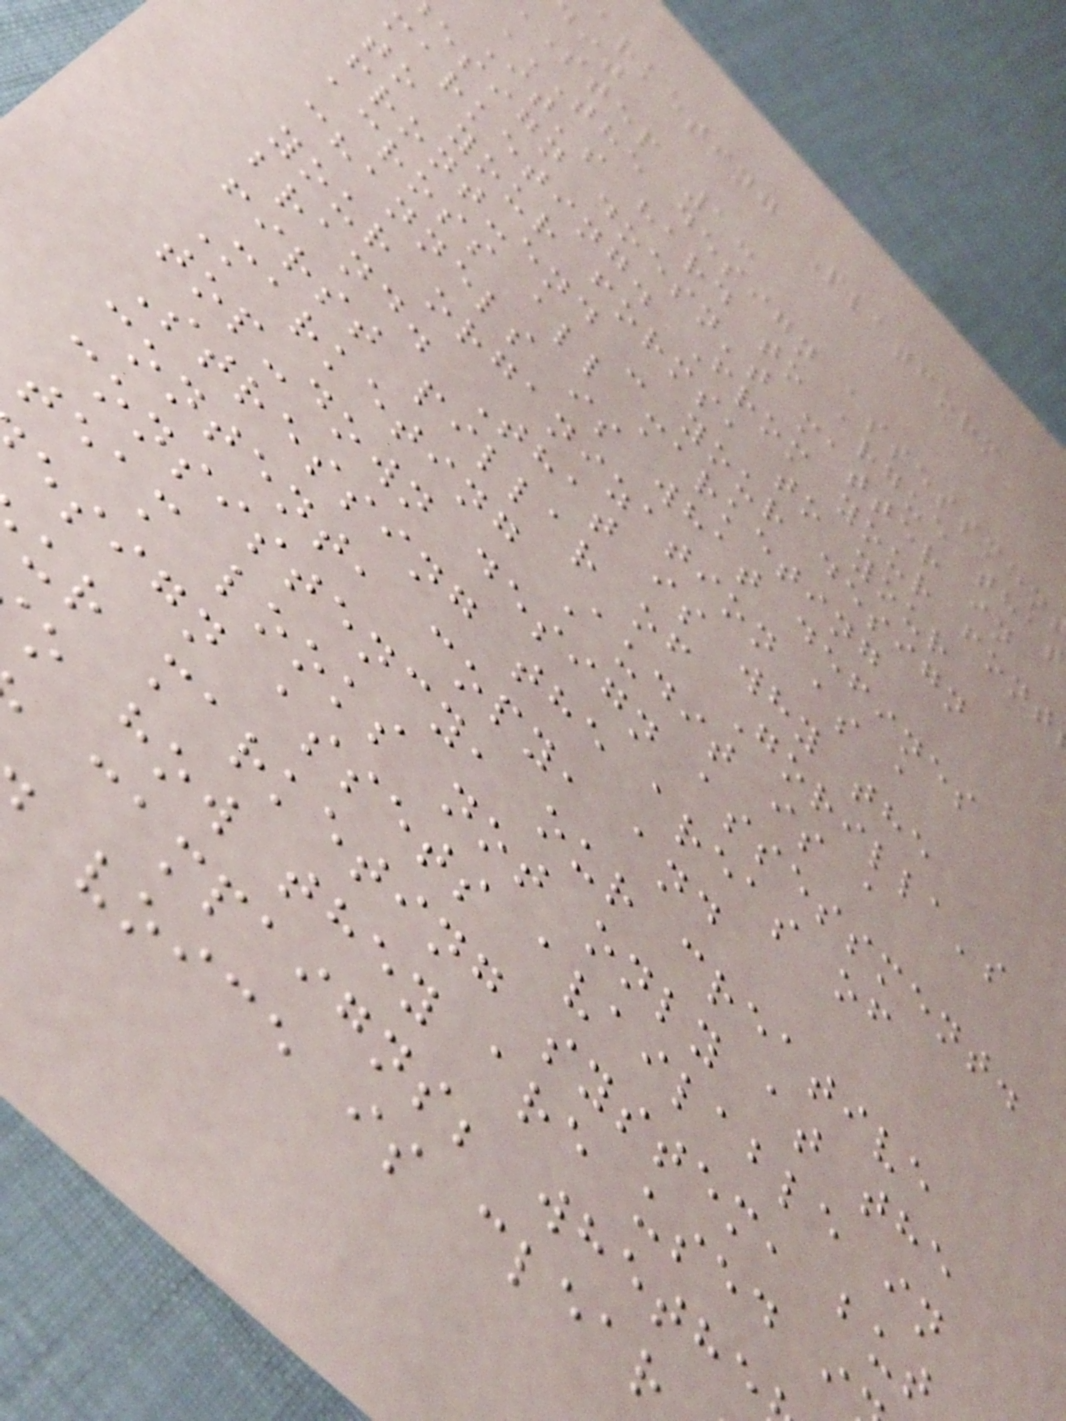arketing Platform
step 1:
It's hard to argue that
esign doesn't matter in
marketing. From your font
to your forms, to your
front-end - your design
across all marketing
channels is what defines
your organization as a
brand. That is why the
first pillar of Gorilla's
Marketing Audit is a
top-down design assessment.
Stressing the areas of
content, copy, and
consistency, our creative
team looks not only at the
esign assets available in
ur marketing system, but
o how they are used i
campaigns; whethe
voice is clear
